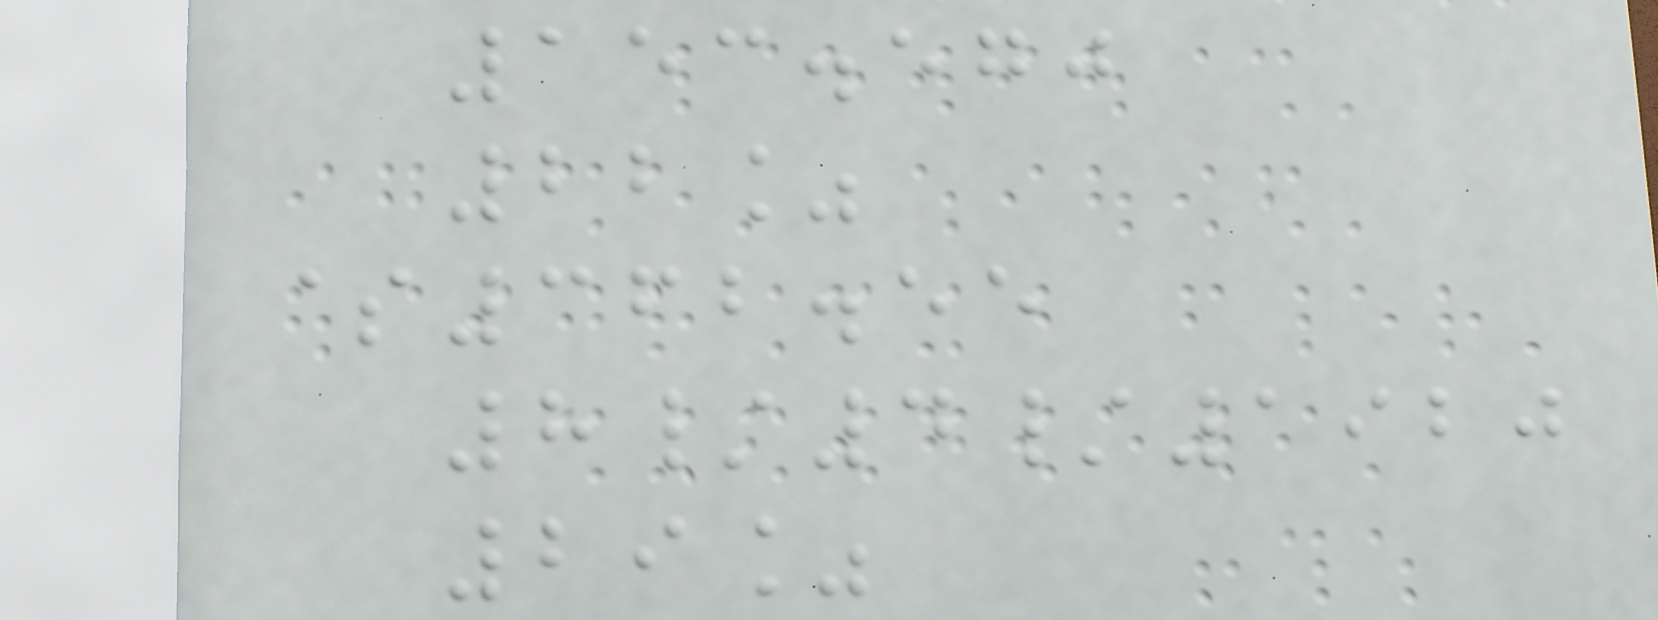153.570
22%
$362.55
8/4/1920
29%
